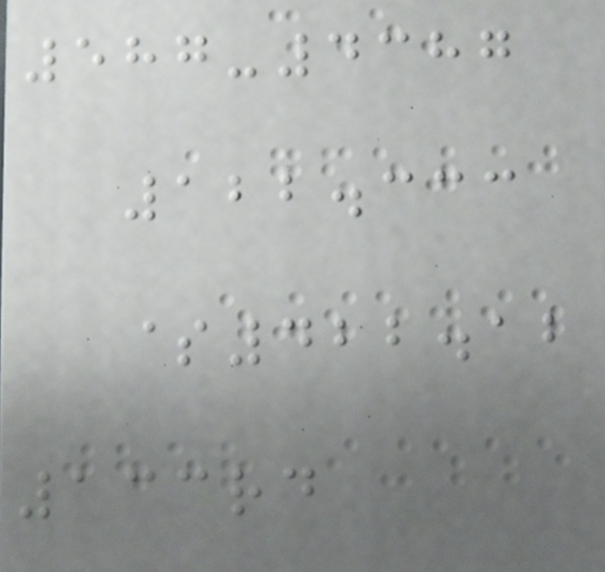587-4387
122.333
$422.12
133rd
